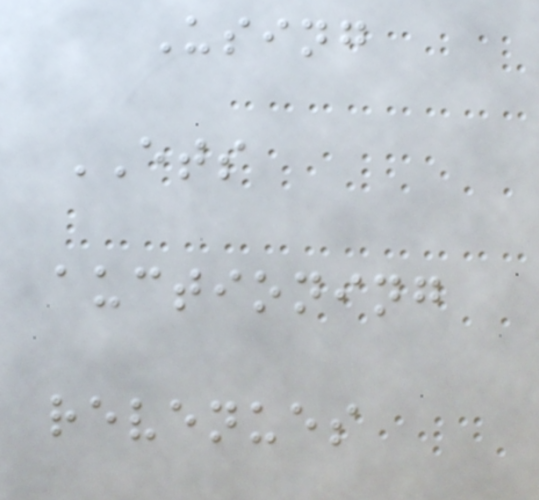Using
ETS
auctioning
revenues
